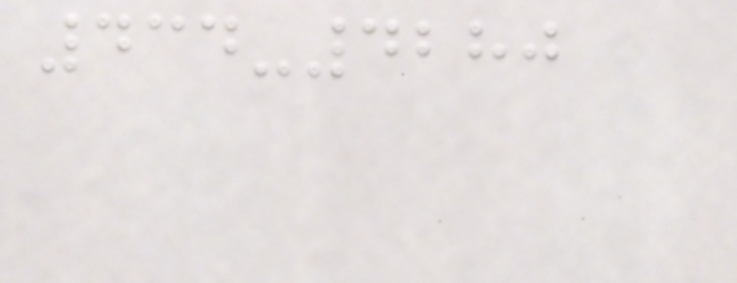434-4280
